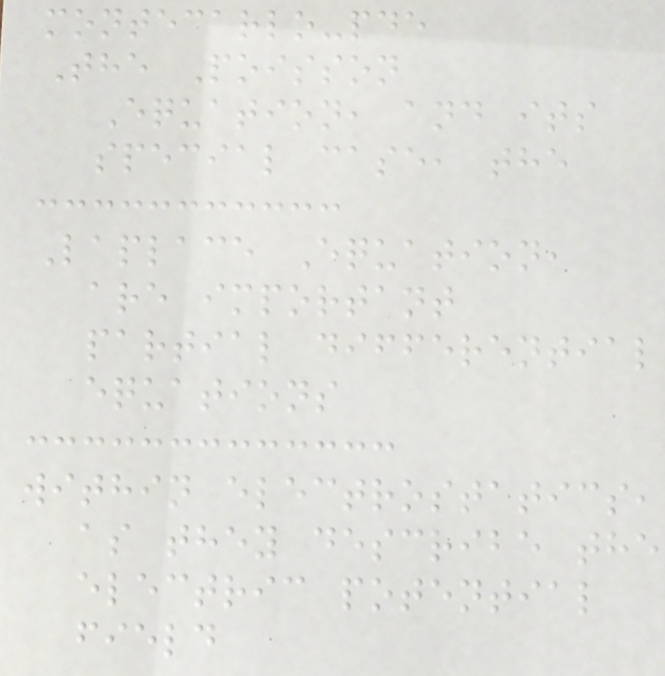montecarlo-pde
The Poisson
Equation, and its
special case, the
Laplace Equation,
are important
partial differential
equations
within electrostatics,
as they describe the
electric potential
field
